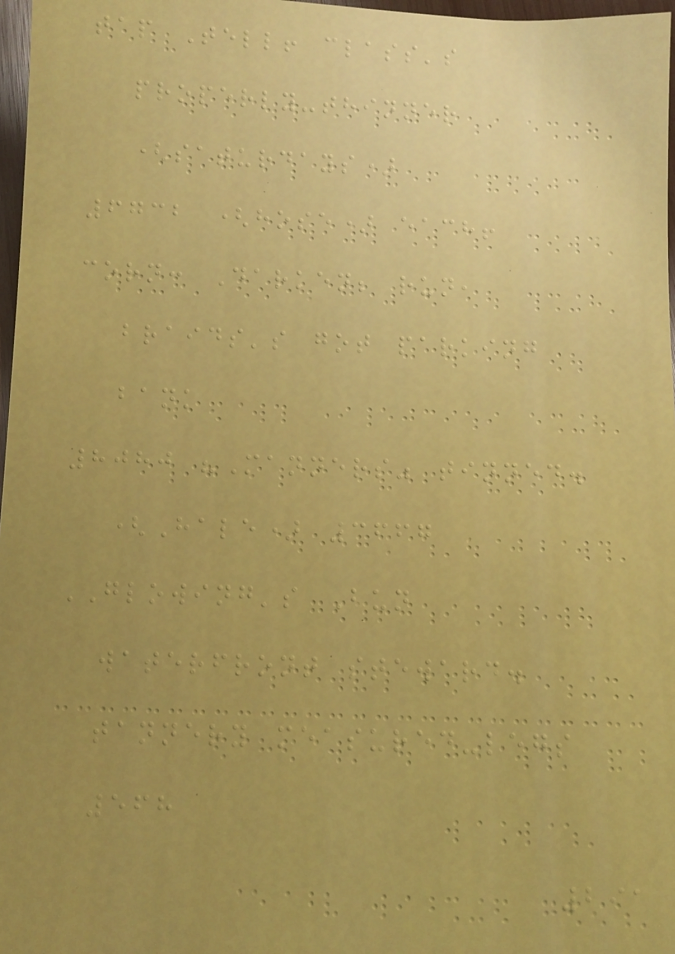tap Tell! class's
properly-thinner
(saturdays)
6732 (hose) each!
corn: Darken; run,
braids's got parking
bank
8080 "Manners" tinned.
(Hale) 3667
GLOWING's Bun
waterfront steward.
tannery measured-legs
568
291
